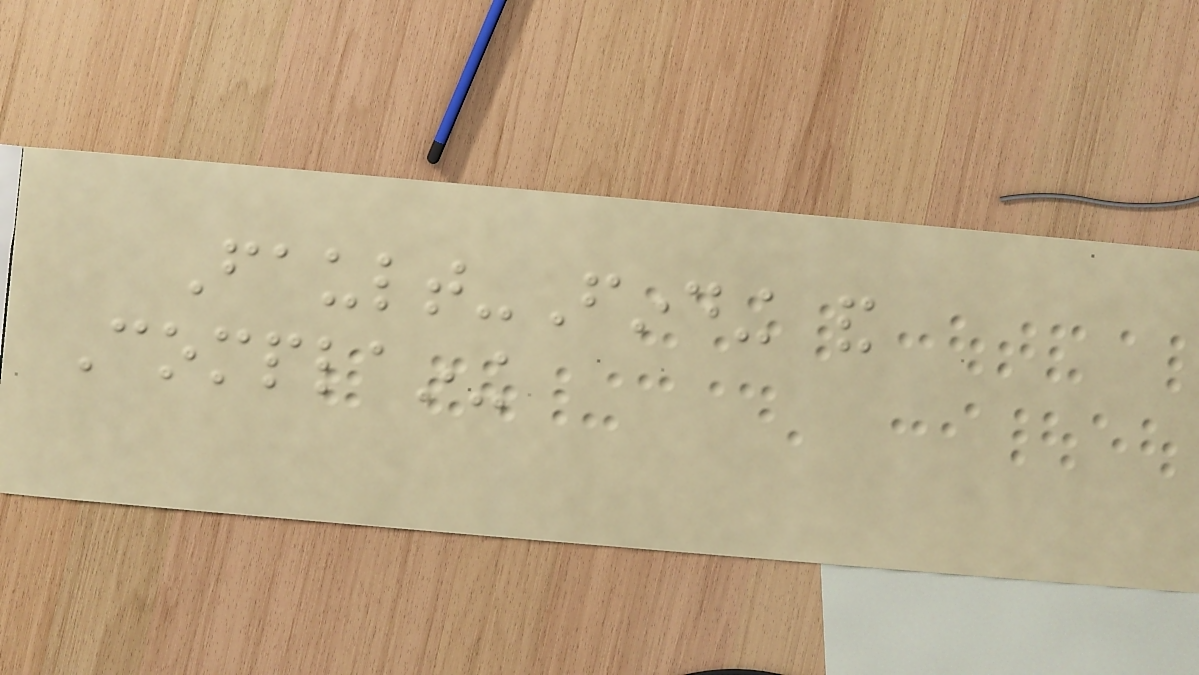Fault-Finding and
Complaining
